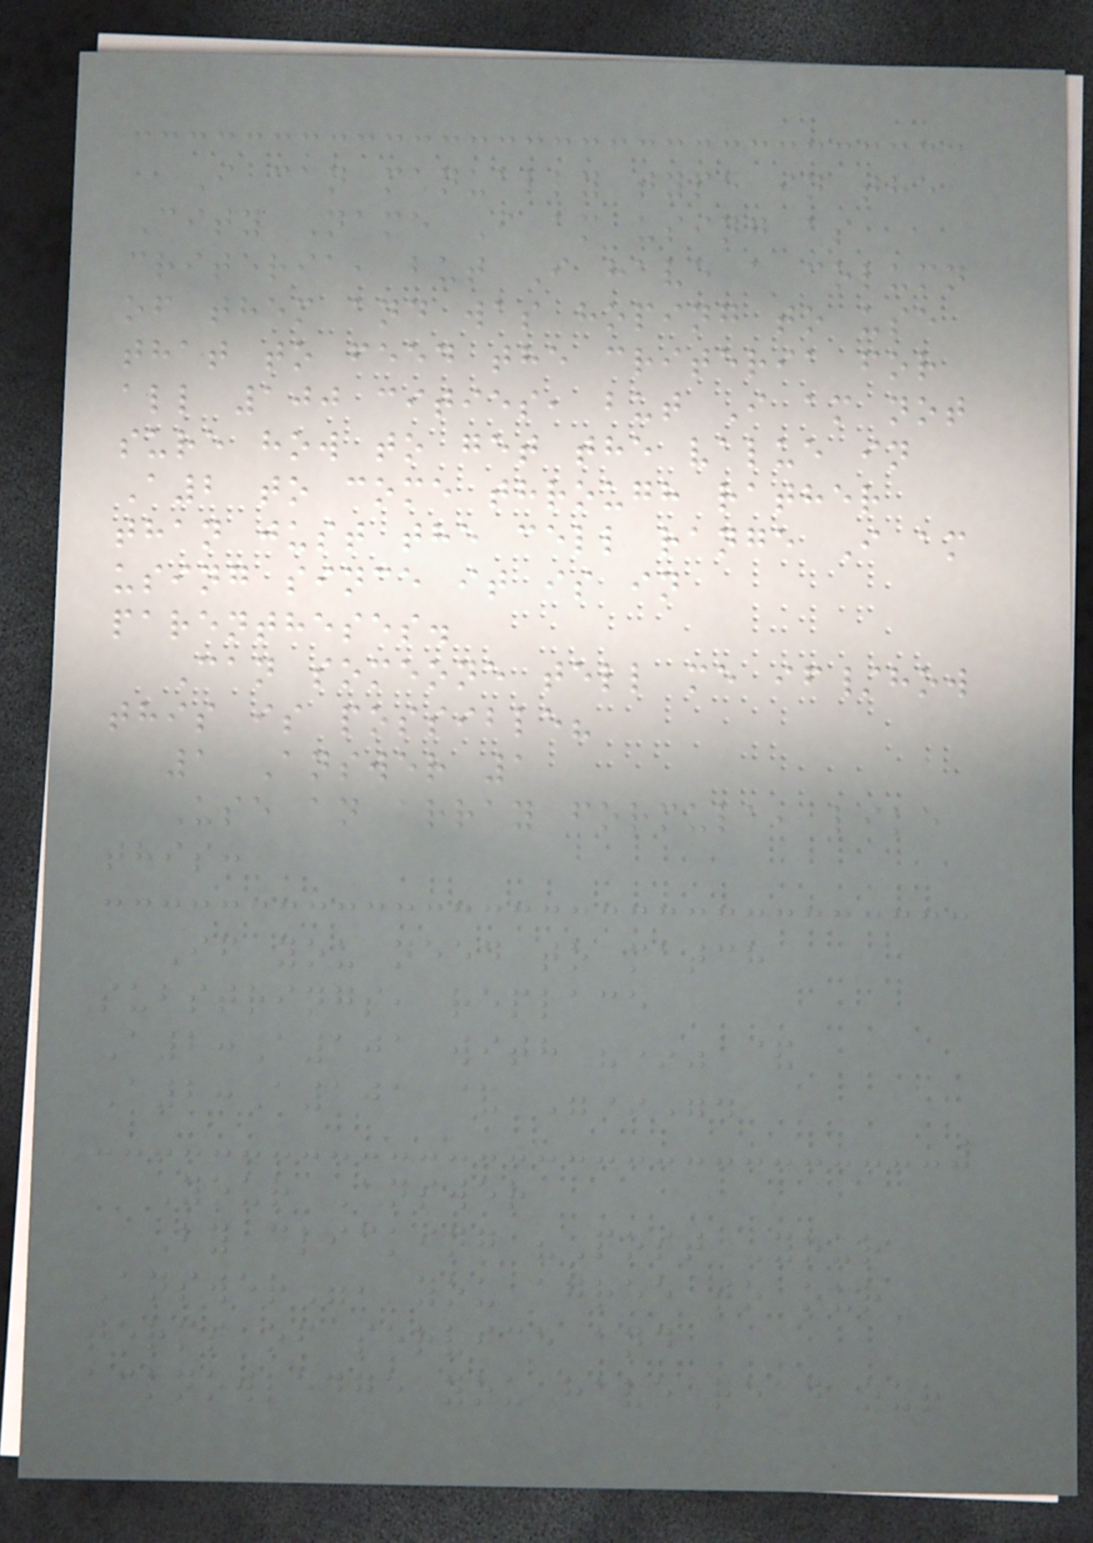I can manually type in the
City Name I am using as
criteria, but I have a column
of them and was hoping to use
that to feed the criteria for
all 100 cities, but I am not
sure how to get the value in
A2 to come through rather
than just the cell range I am
using since it is in
parentheses.
Can someone tell me if/how
this is possible?
1 Answer 1
Use an array formula, like
this:
If you need to match
substrings, replace
A2:A101 with "*" &
A2:A101 & "*".
Your Answer
By clicking "Post Your
Answer", you agree to our
terms of service and
acknowledge you have read our
